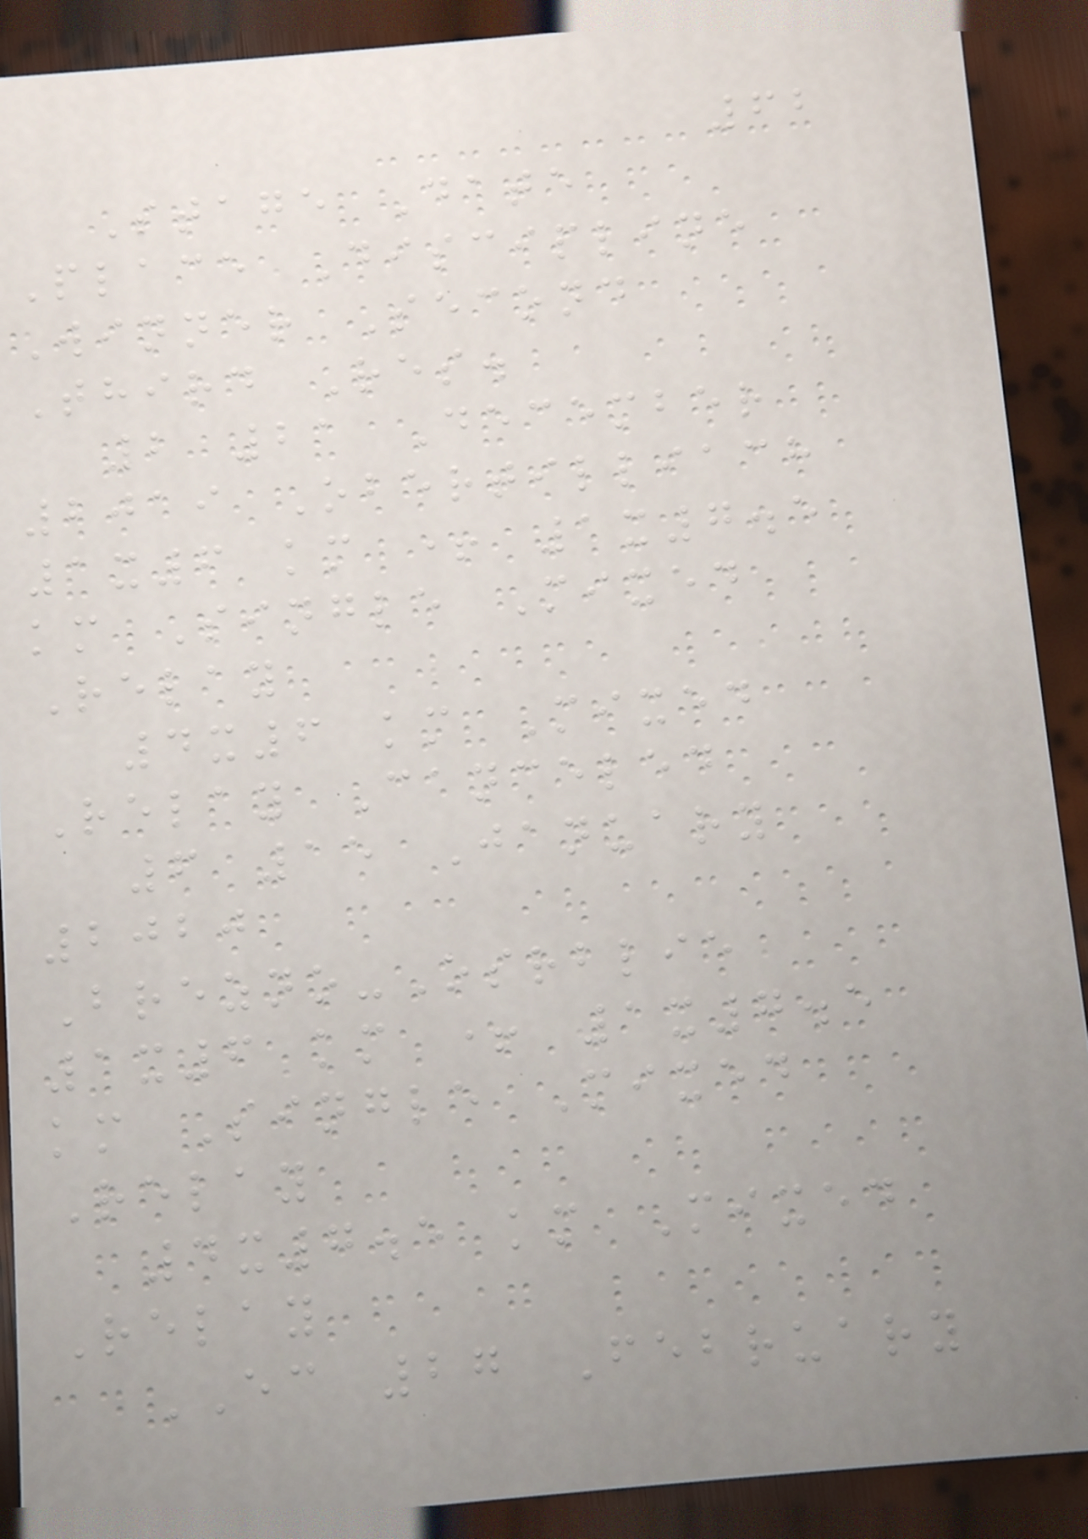62
Stage Date
Place Discipline
Winner Second
Third Res.
2 21 December
2019 Obertilliach
1x6 km + 1x7.5
km Single Mixed
Relay
4x6 km Mixed
Relay Canceled
6 15 January
2020
Brezno-Osrblie
1x6 km + 1x7.5
km Single Mixed
Relay
4x7.5 km Mixed
Relay
EC 27 February
